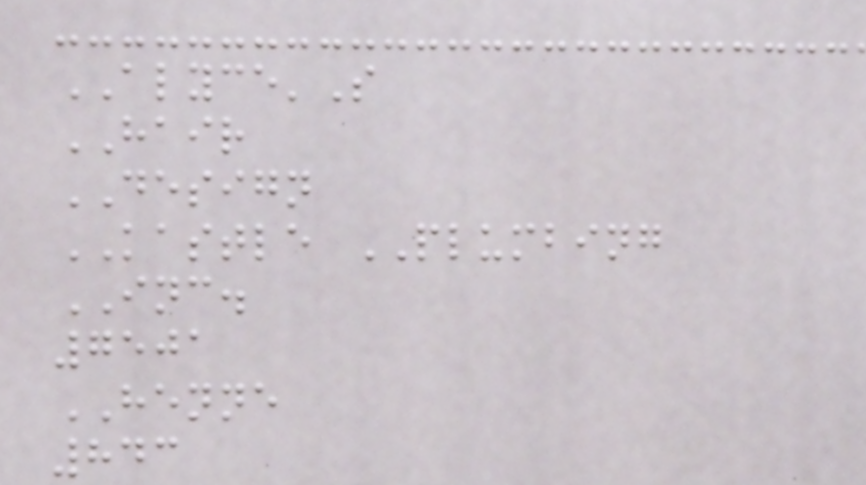ALYCE'S
HAIR
DESIGN
KASTLE PLUMBING
INC.
7501
HENNE
843
